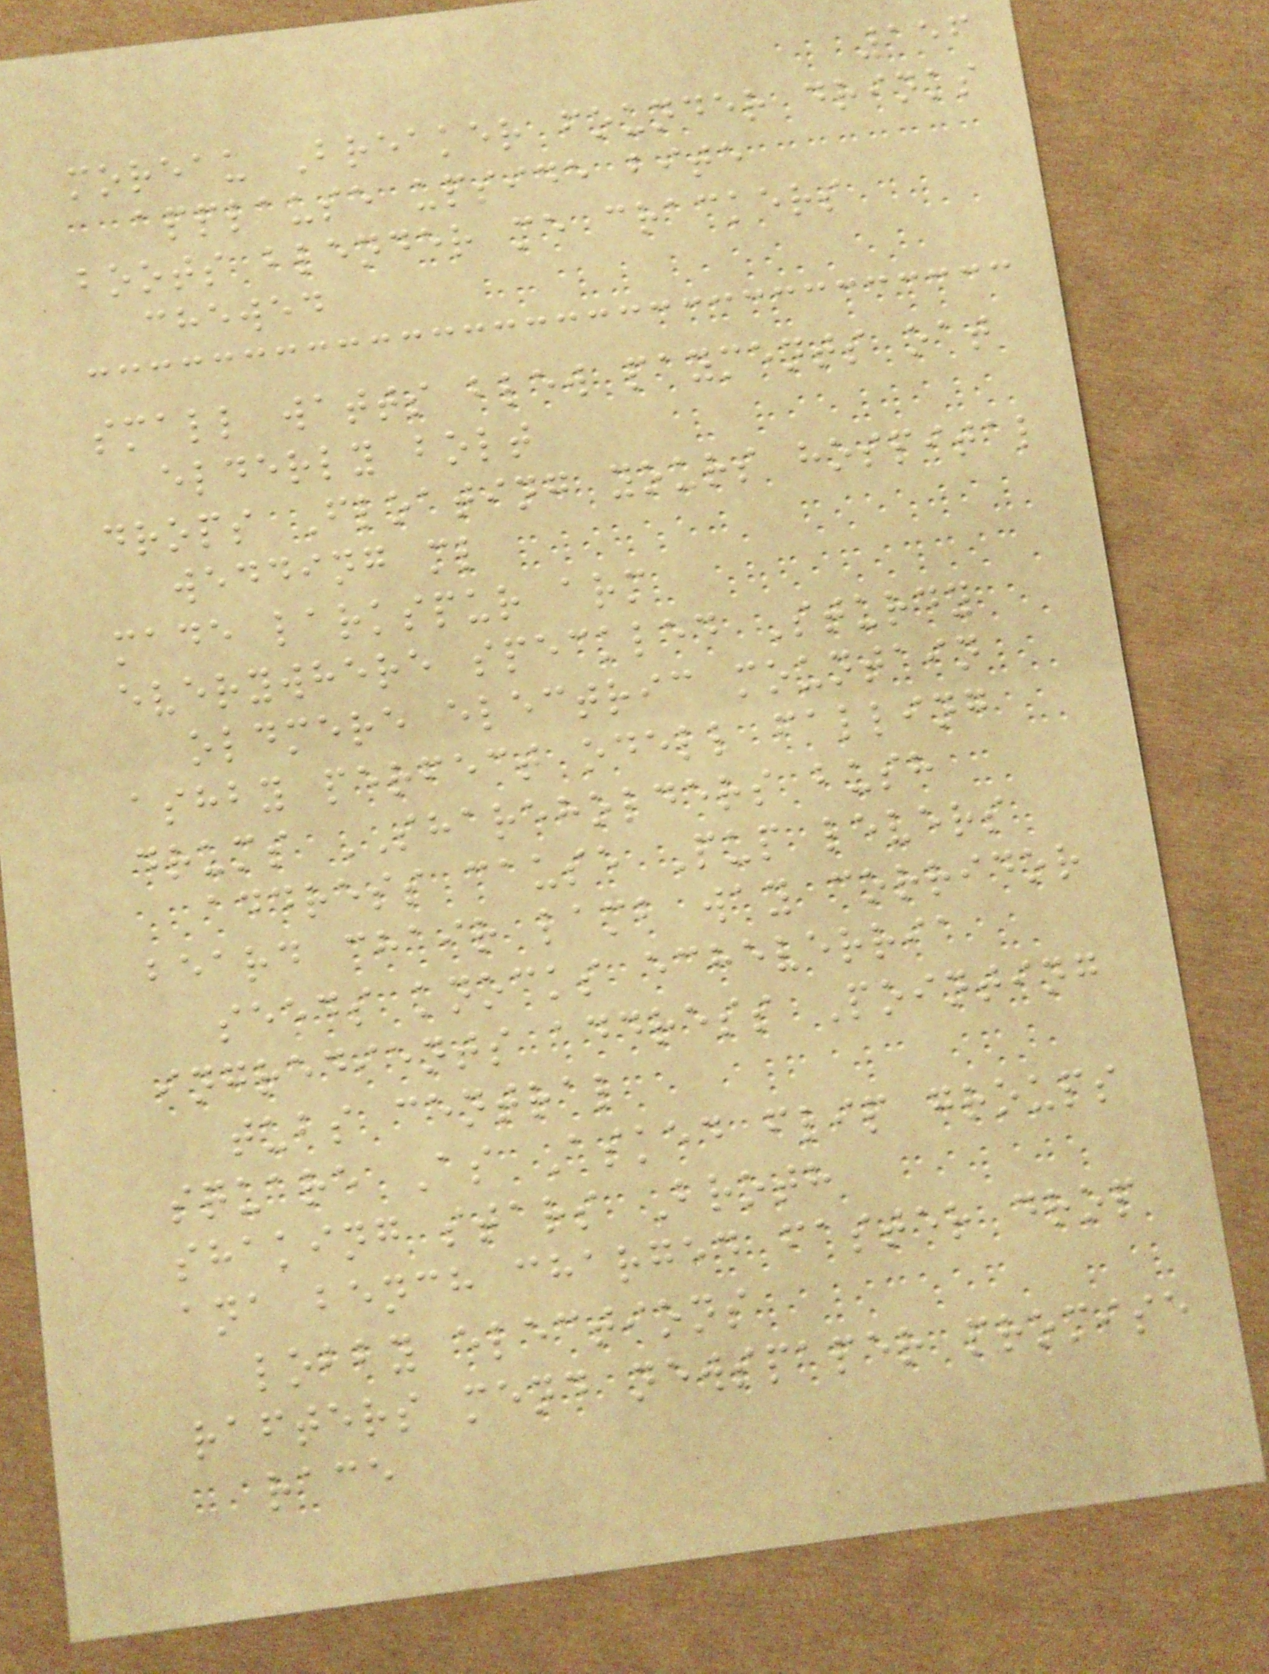156
moreau Breaker founder drinks
applause upside bite
boots blender me crackers
chewed
small watts blew payments oat
elderly bolt
drops Floating yours hospital
wedding ml
made larkspur arm
everywhere speckled Sturdy
oldmere electric mountain
ashby perfect odell falling
drums SHAREHOLDERS bush
address cause Pup levers
beard chair lamb way corridor
seeds knocks echeverria
ingredients address Pointing
tubs central
square As Asked flip groups
shaking stars Broth
ana bench charged faster drop
lobby elections
rafters mend newspaper promise
race
